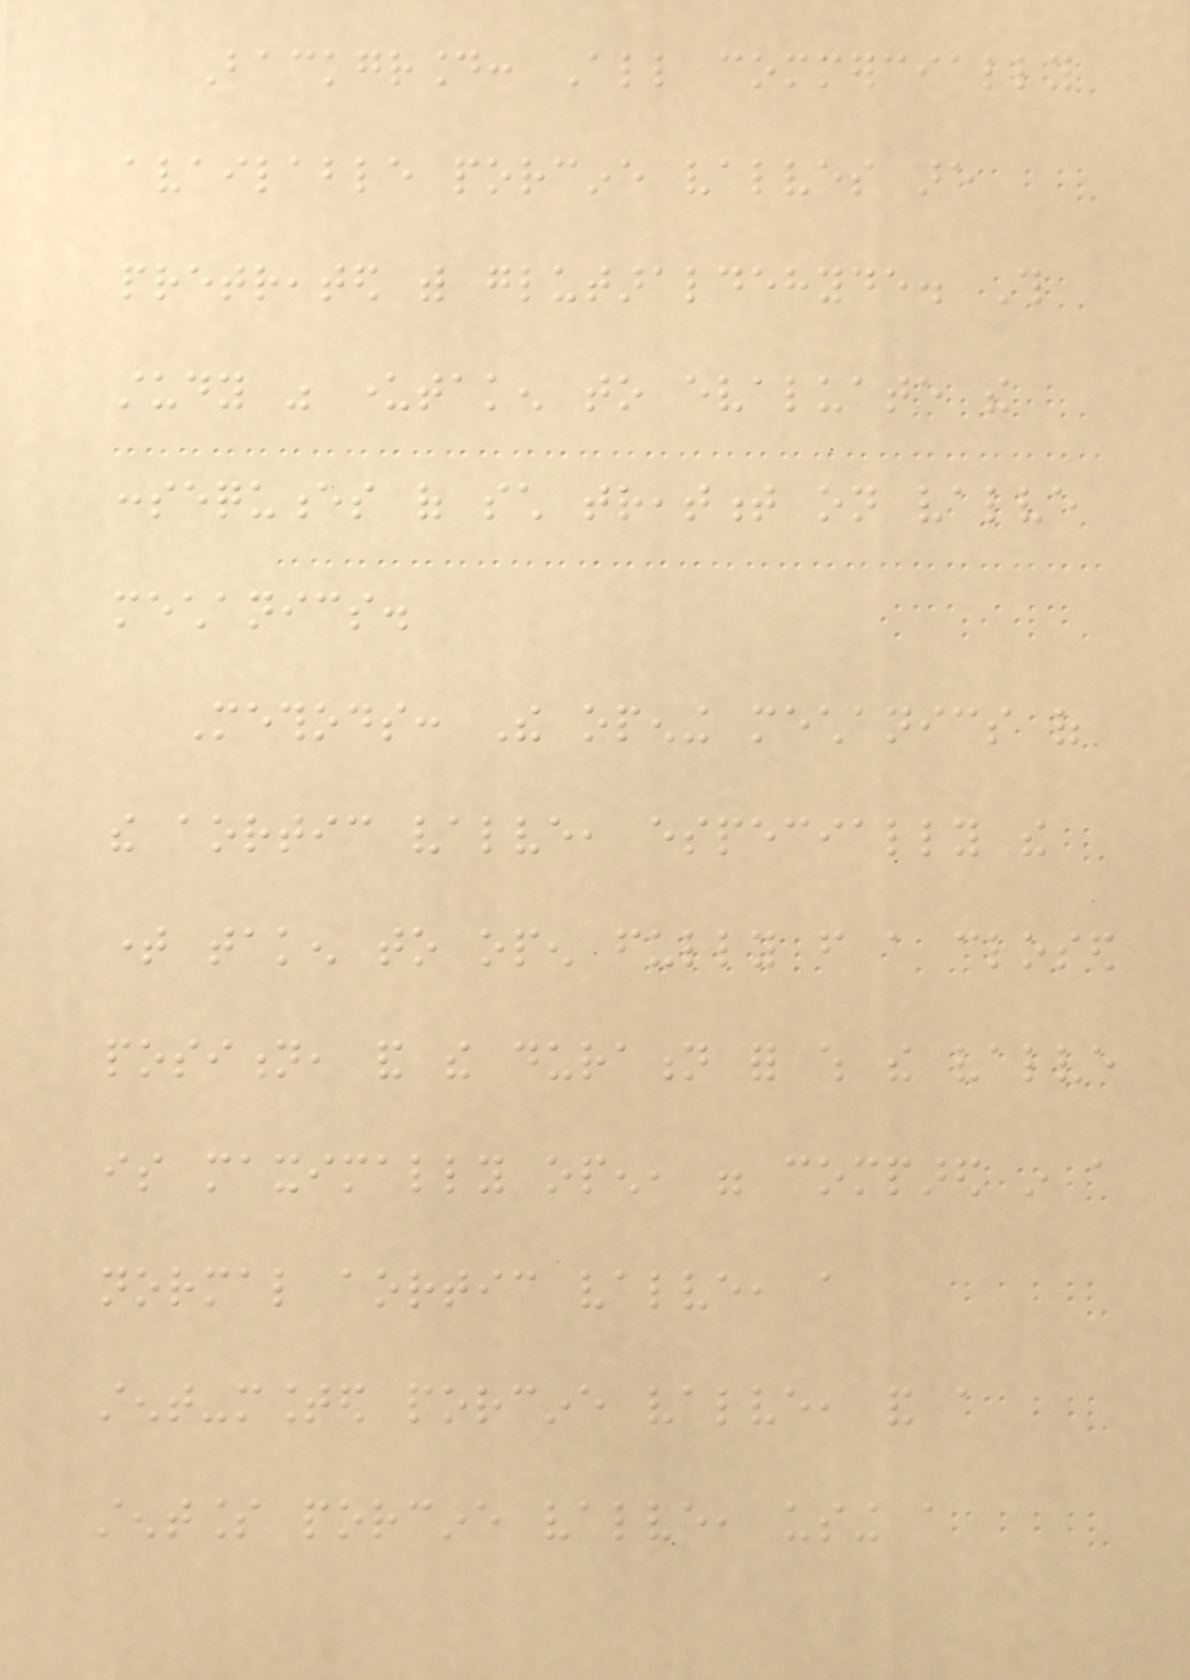Background: All commercially
available porcine valves are
pretreated with glutaraldehyde. This
study was undertaken to evaluate the
consequences of such treatment on valve
mechanics.
Methods: The opening mechanics of
the aortic valve, especially the
time taken to open fully from a closed
position, and the duration for which the valve
is maximally open, were compared in a
normal aortic valve, a
stent-mounted porcine valve, and a
stentless porcine valve, using a
